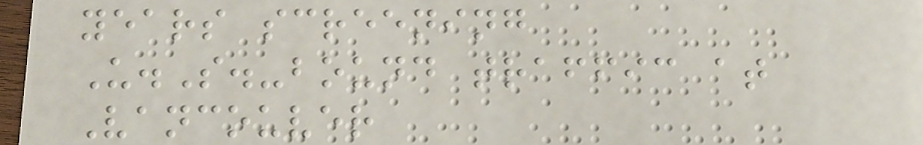years screening
U.S.-bound traffic at
Vancouver
